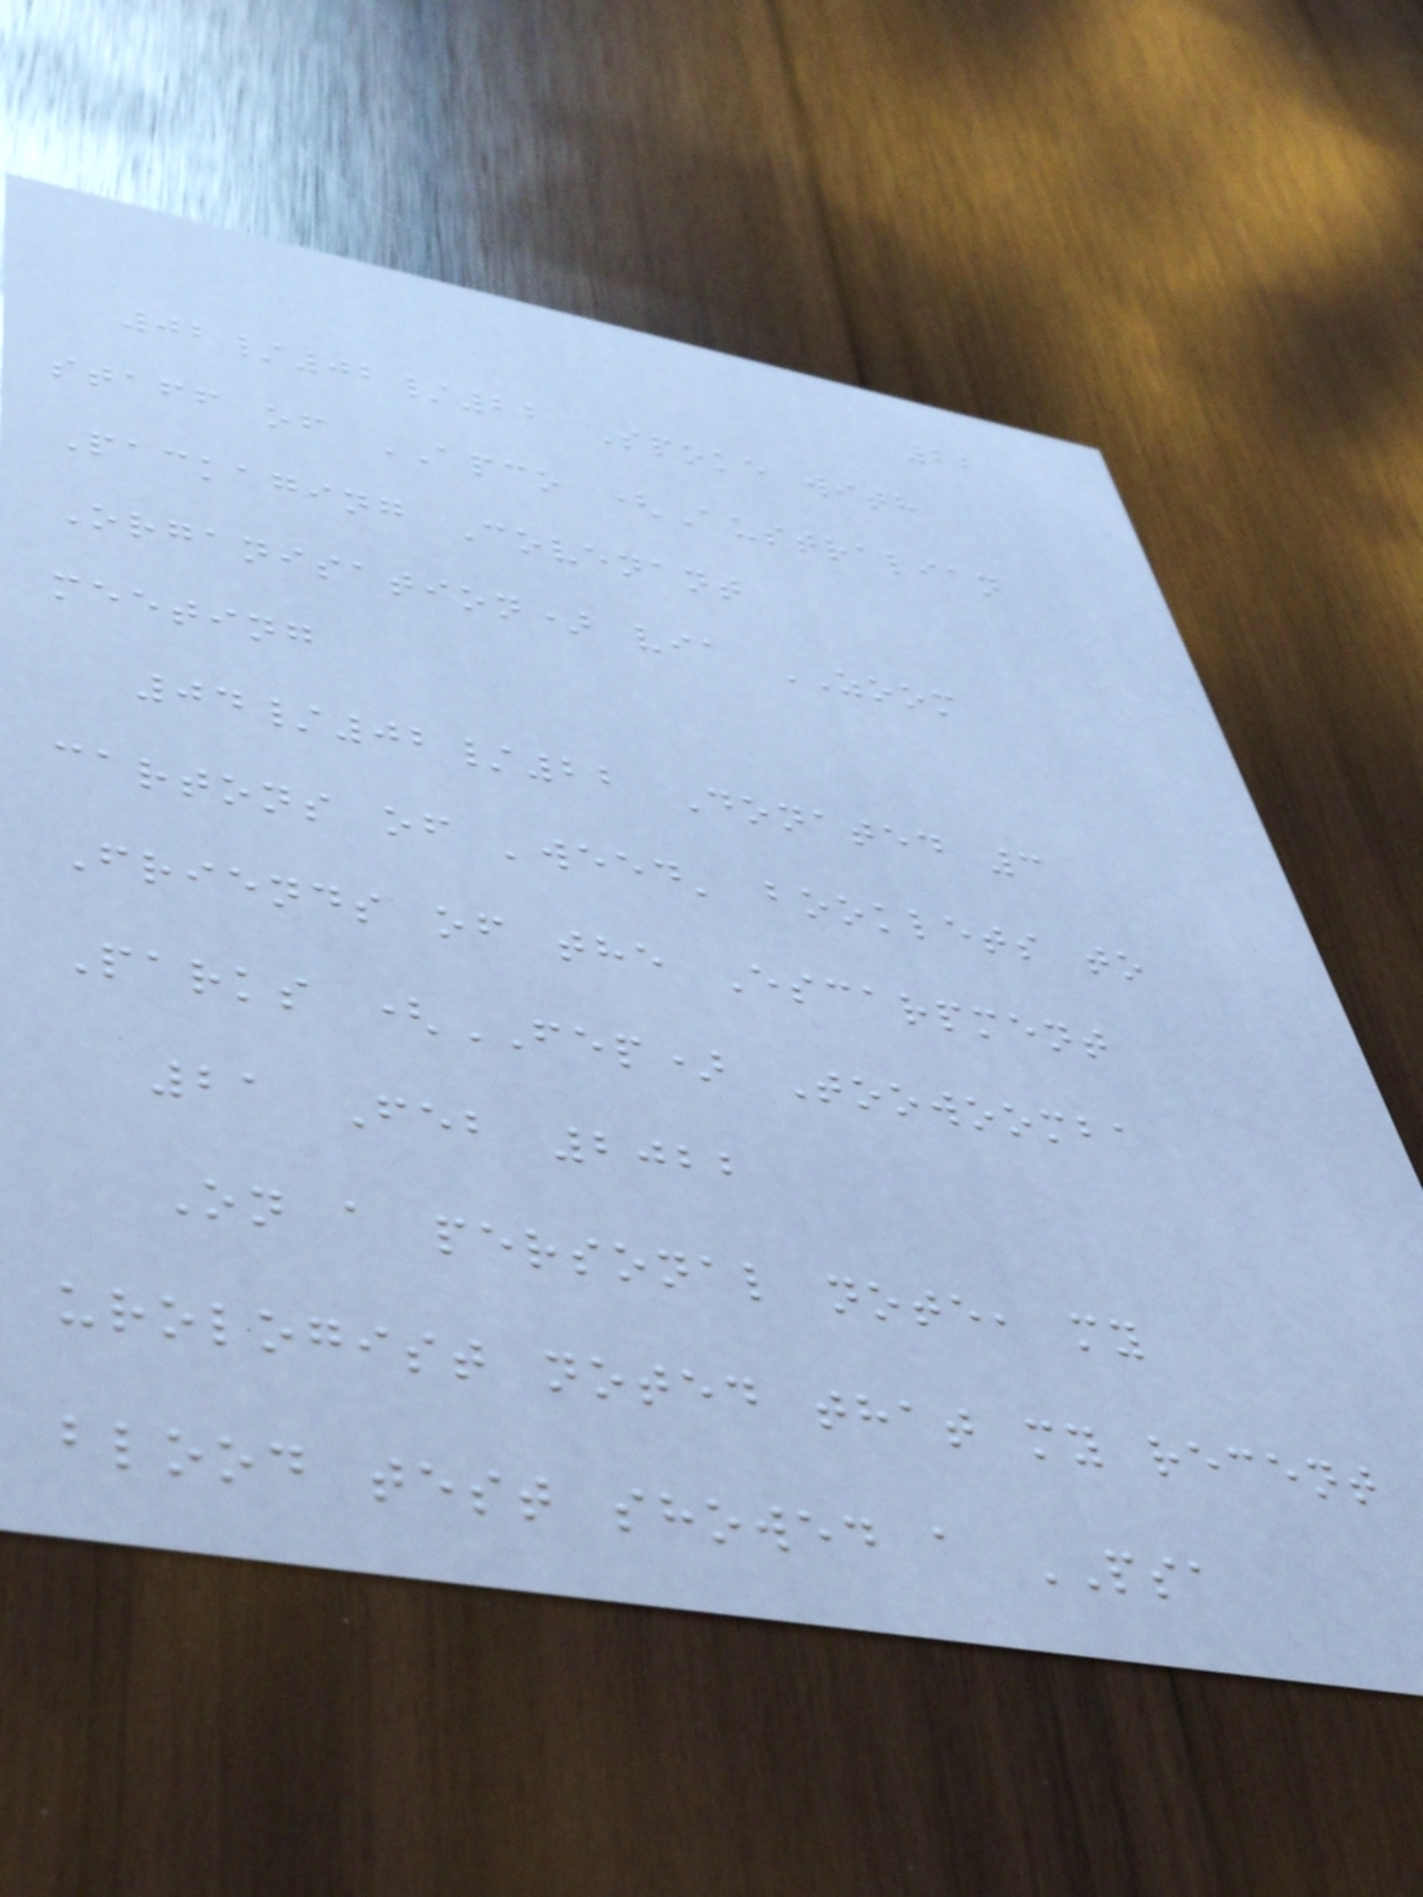22
02/02/22 Spoke with
staff of APCO (Australian
Packaging Covenant
Organisation) via ZOOM
meeting
04/02/22 Donated 3
cartons of 'weed' booklets to
Friends of the Escarpment
Parks (FEP) Toowoomba
21 Feb 2022
On a personal note, my
urologist noted that my recent
blood test showed a PSA
